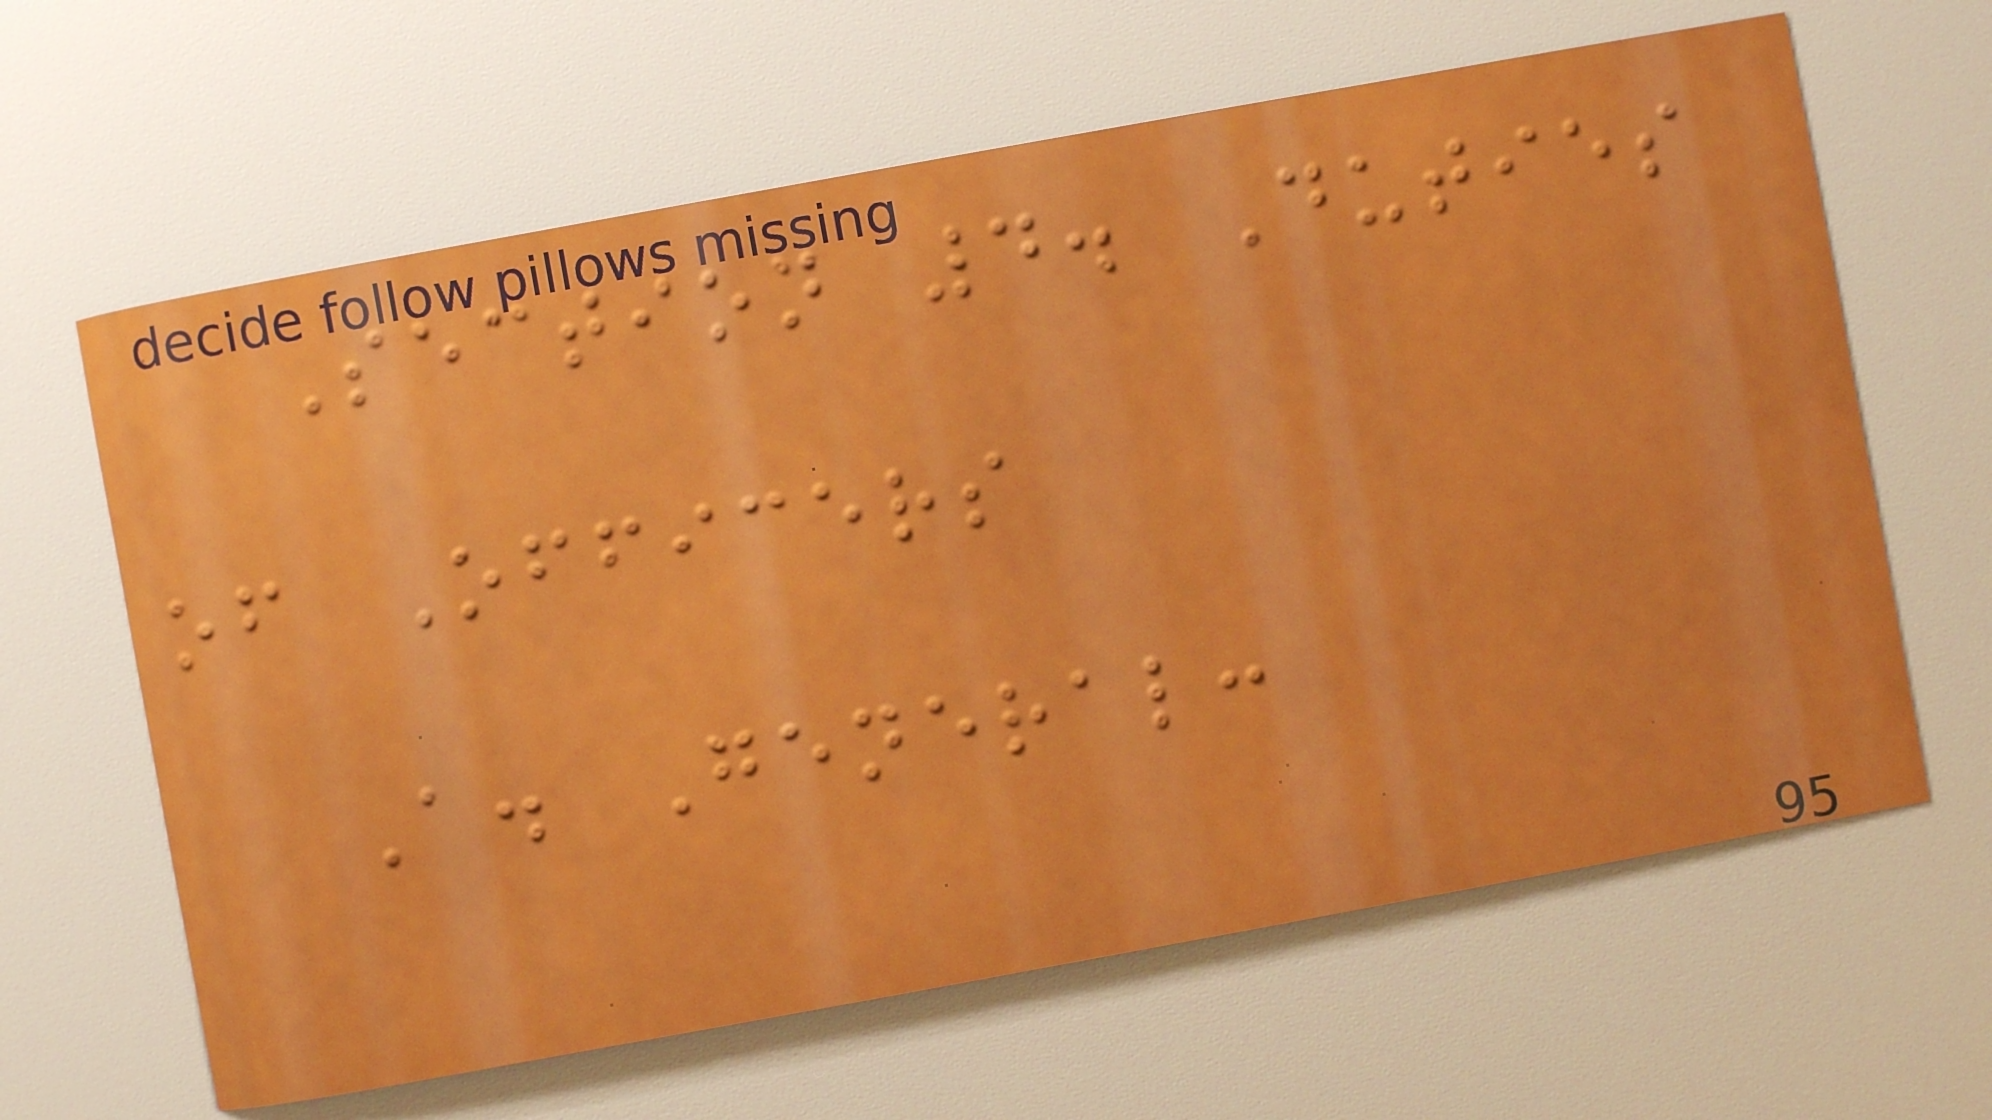Section 4. Duties
of Officers
A. General:
